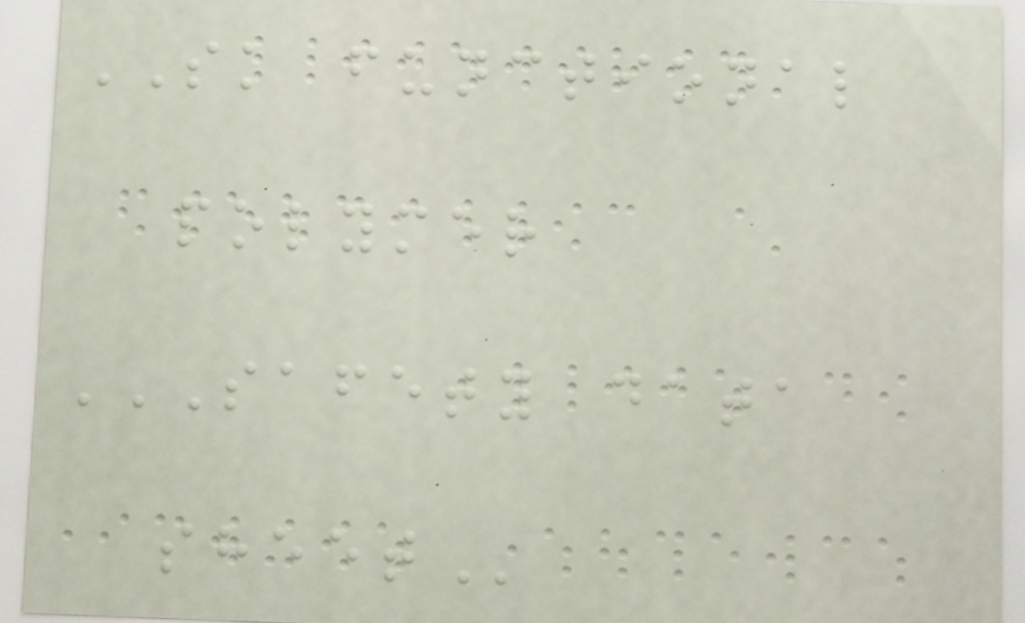SK functional
polymer
SAFETY DATA
SHEET
